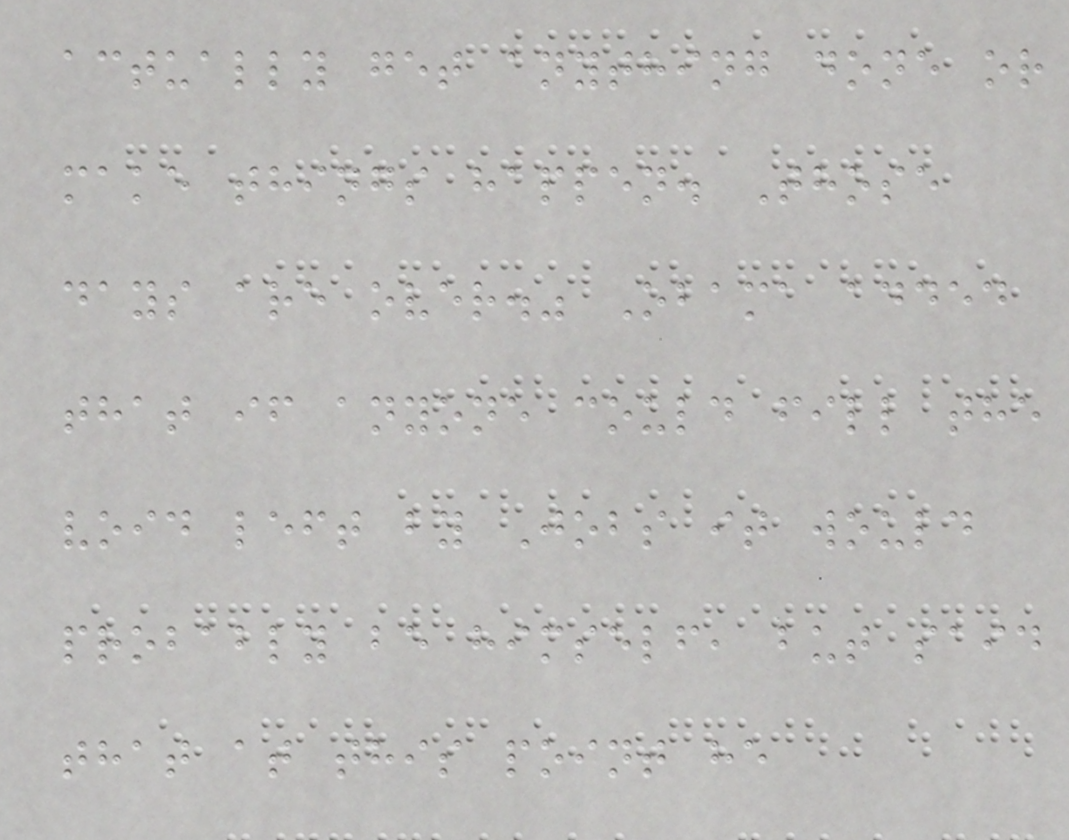actually get anything done or
make things happen. Those
days are over." Obama added
that if anyone could fill the
void left by Jobs it would
probably be himself, but said
that at this point he
